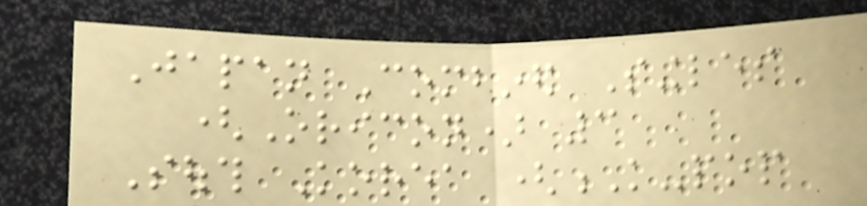Japan Combined Singles
(Oricon) 3
South Korea (K-pop
